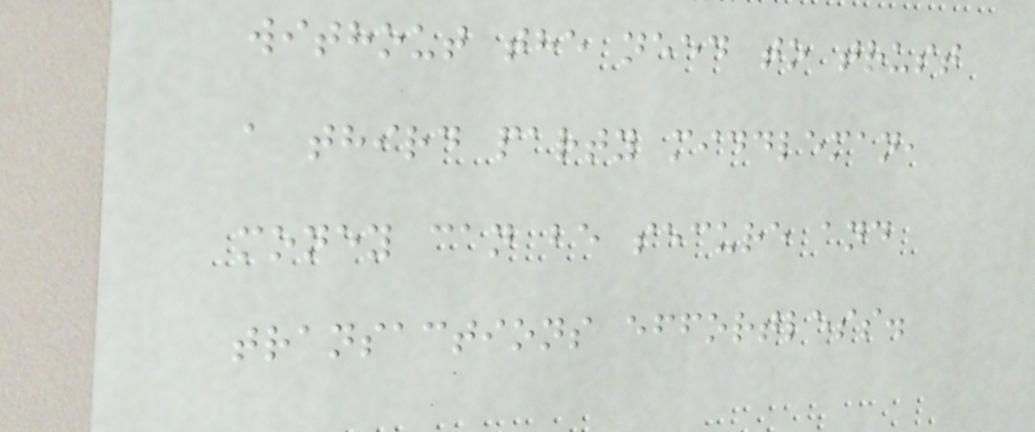without the need to trust
a third party middleman,
money can be secure and
transactions effortless.
